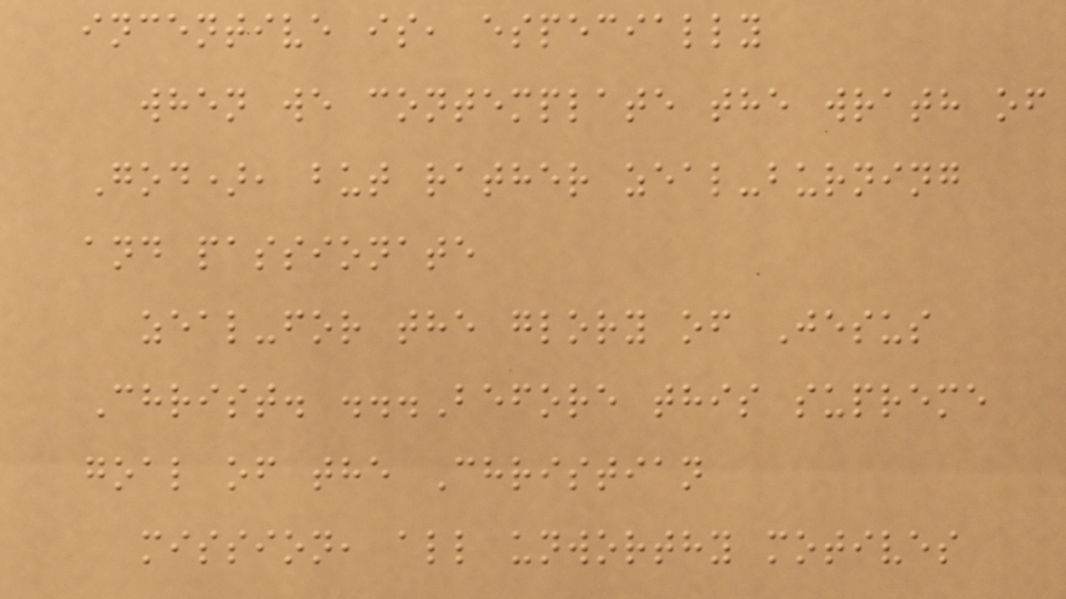incentive is, especially
when we contemplate the wrath of
God), but rather zeal-burning
and passionate
zeal-for the glory of Jesus
Christ. ...Before this supreme
goal of the Christian
mission, all unworthy motives
